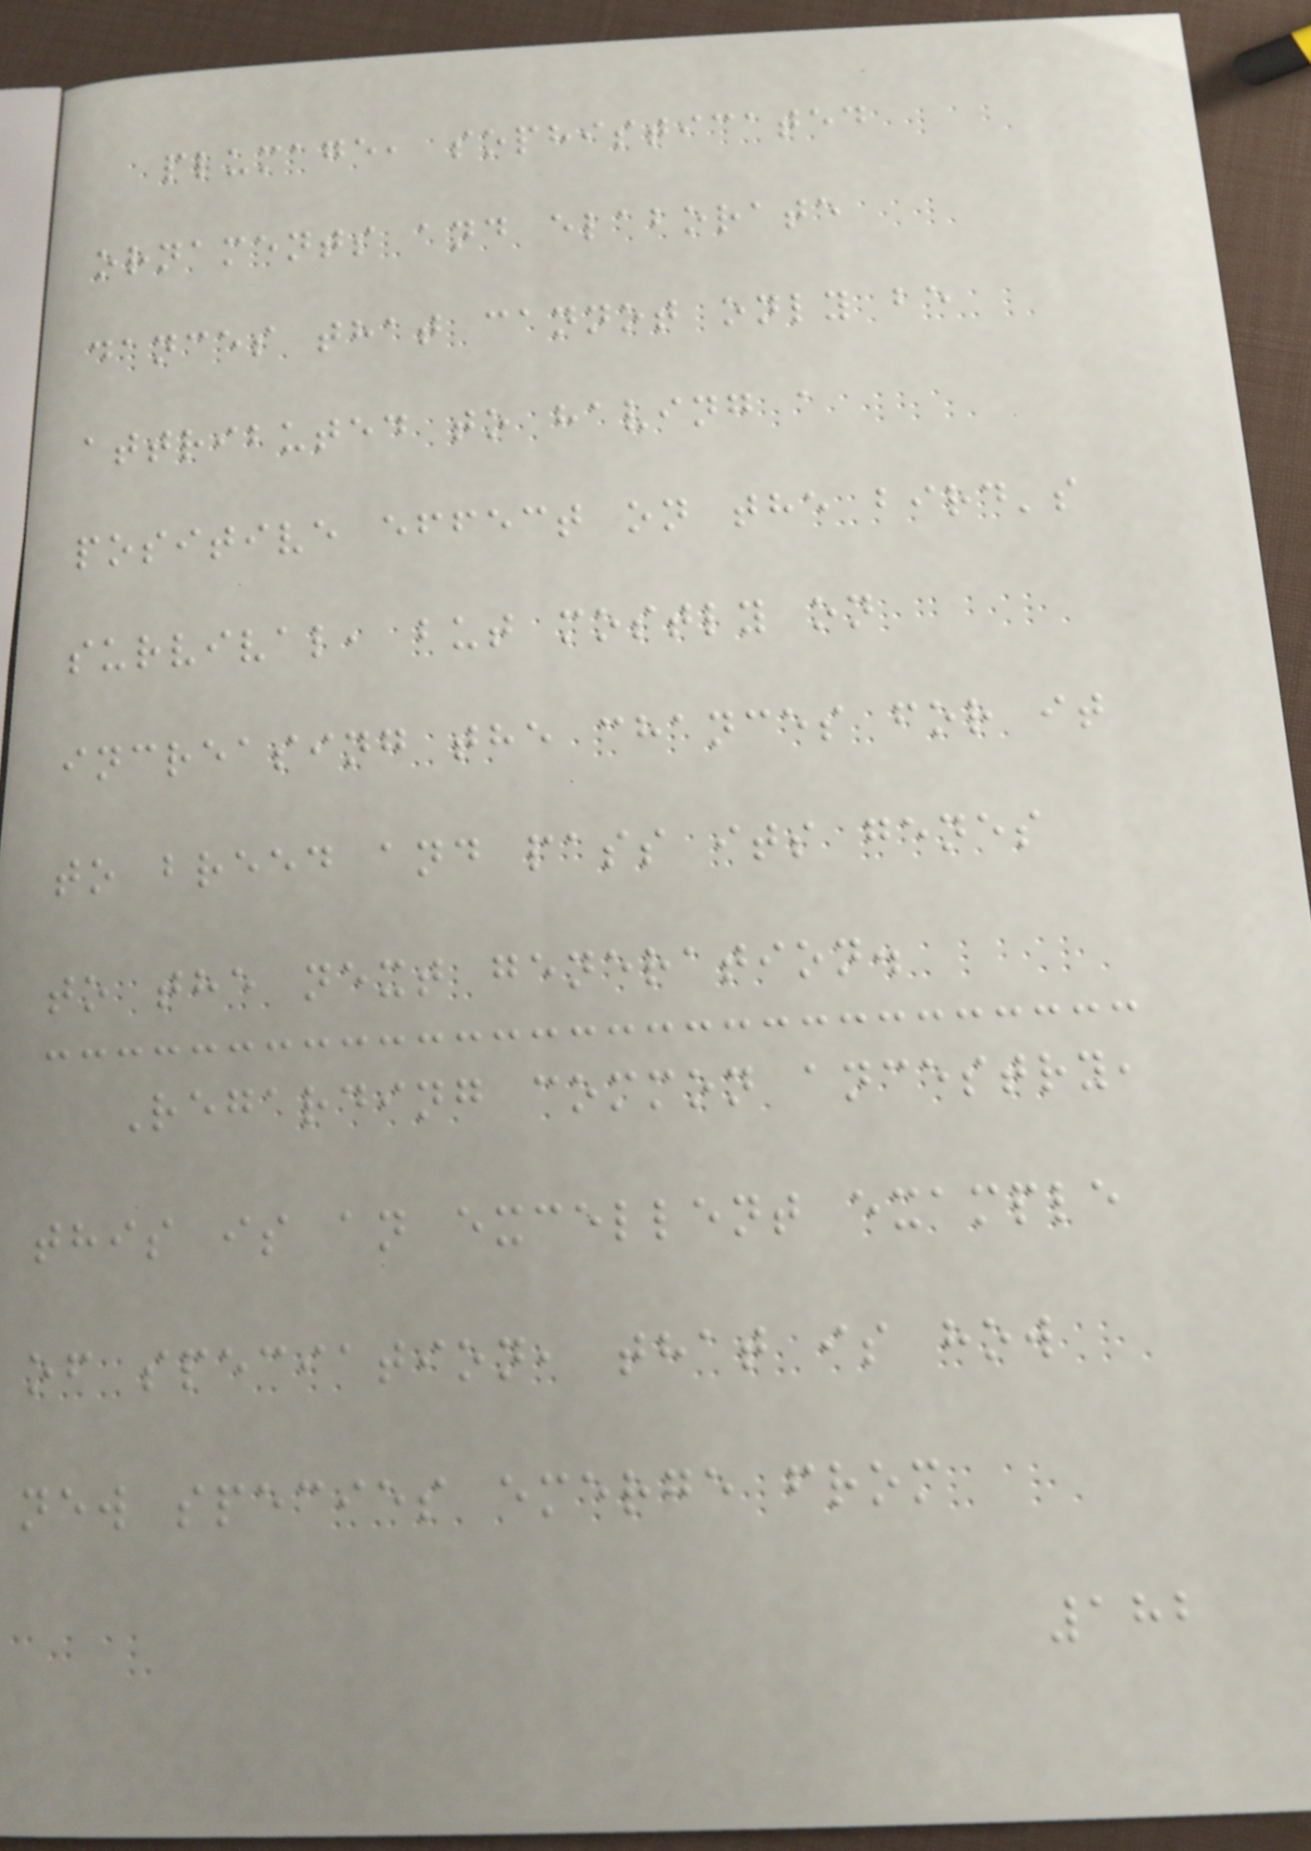plumage, sophisticated
ornaments and elaborate
dances that cannot only be
attributed to having a
positive effect on the bird's
survival, but mostly on
increasing the chances for it
to breed and pass its genes
to the next generation.
Regarding common ancestry,
this is an excellent example
of speciation, that is how
new species emerge from
182
